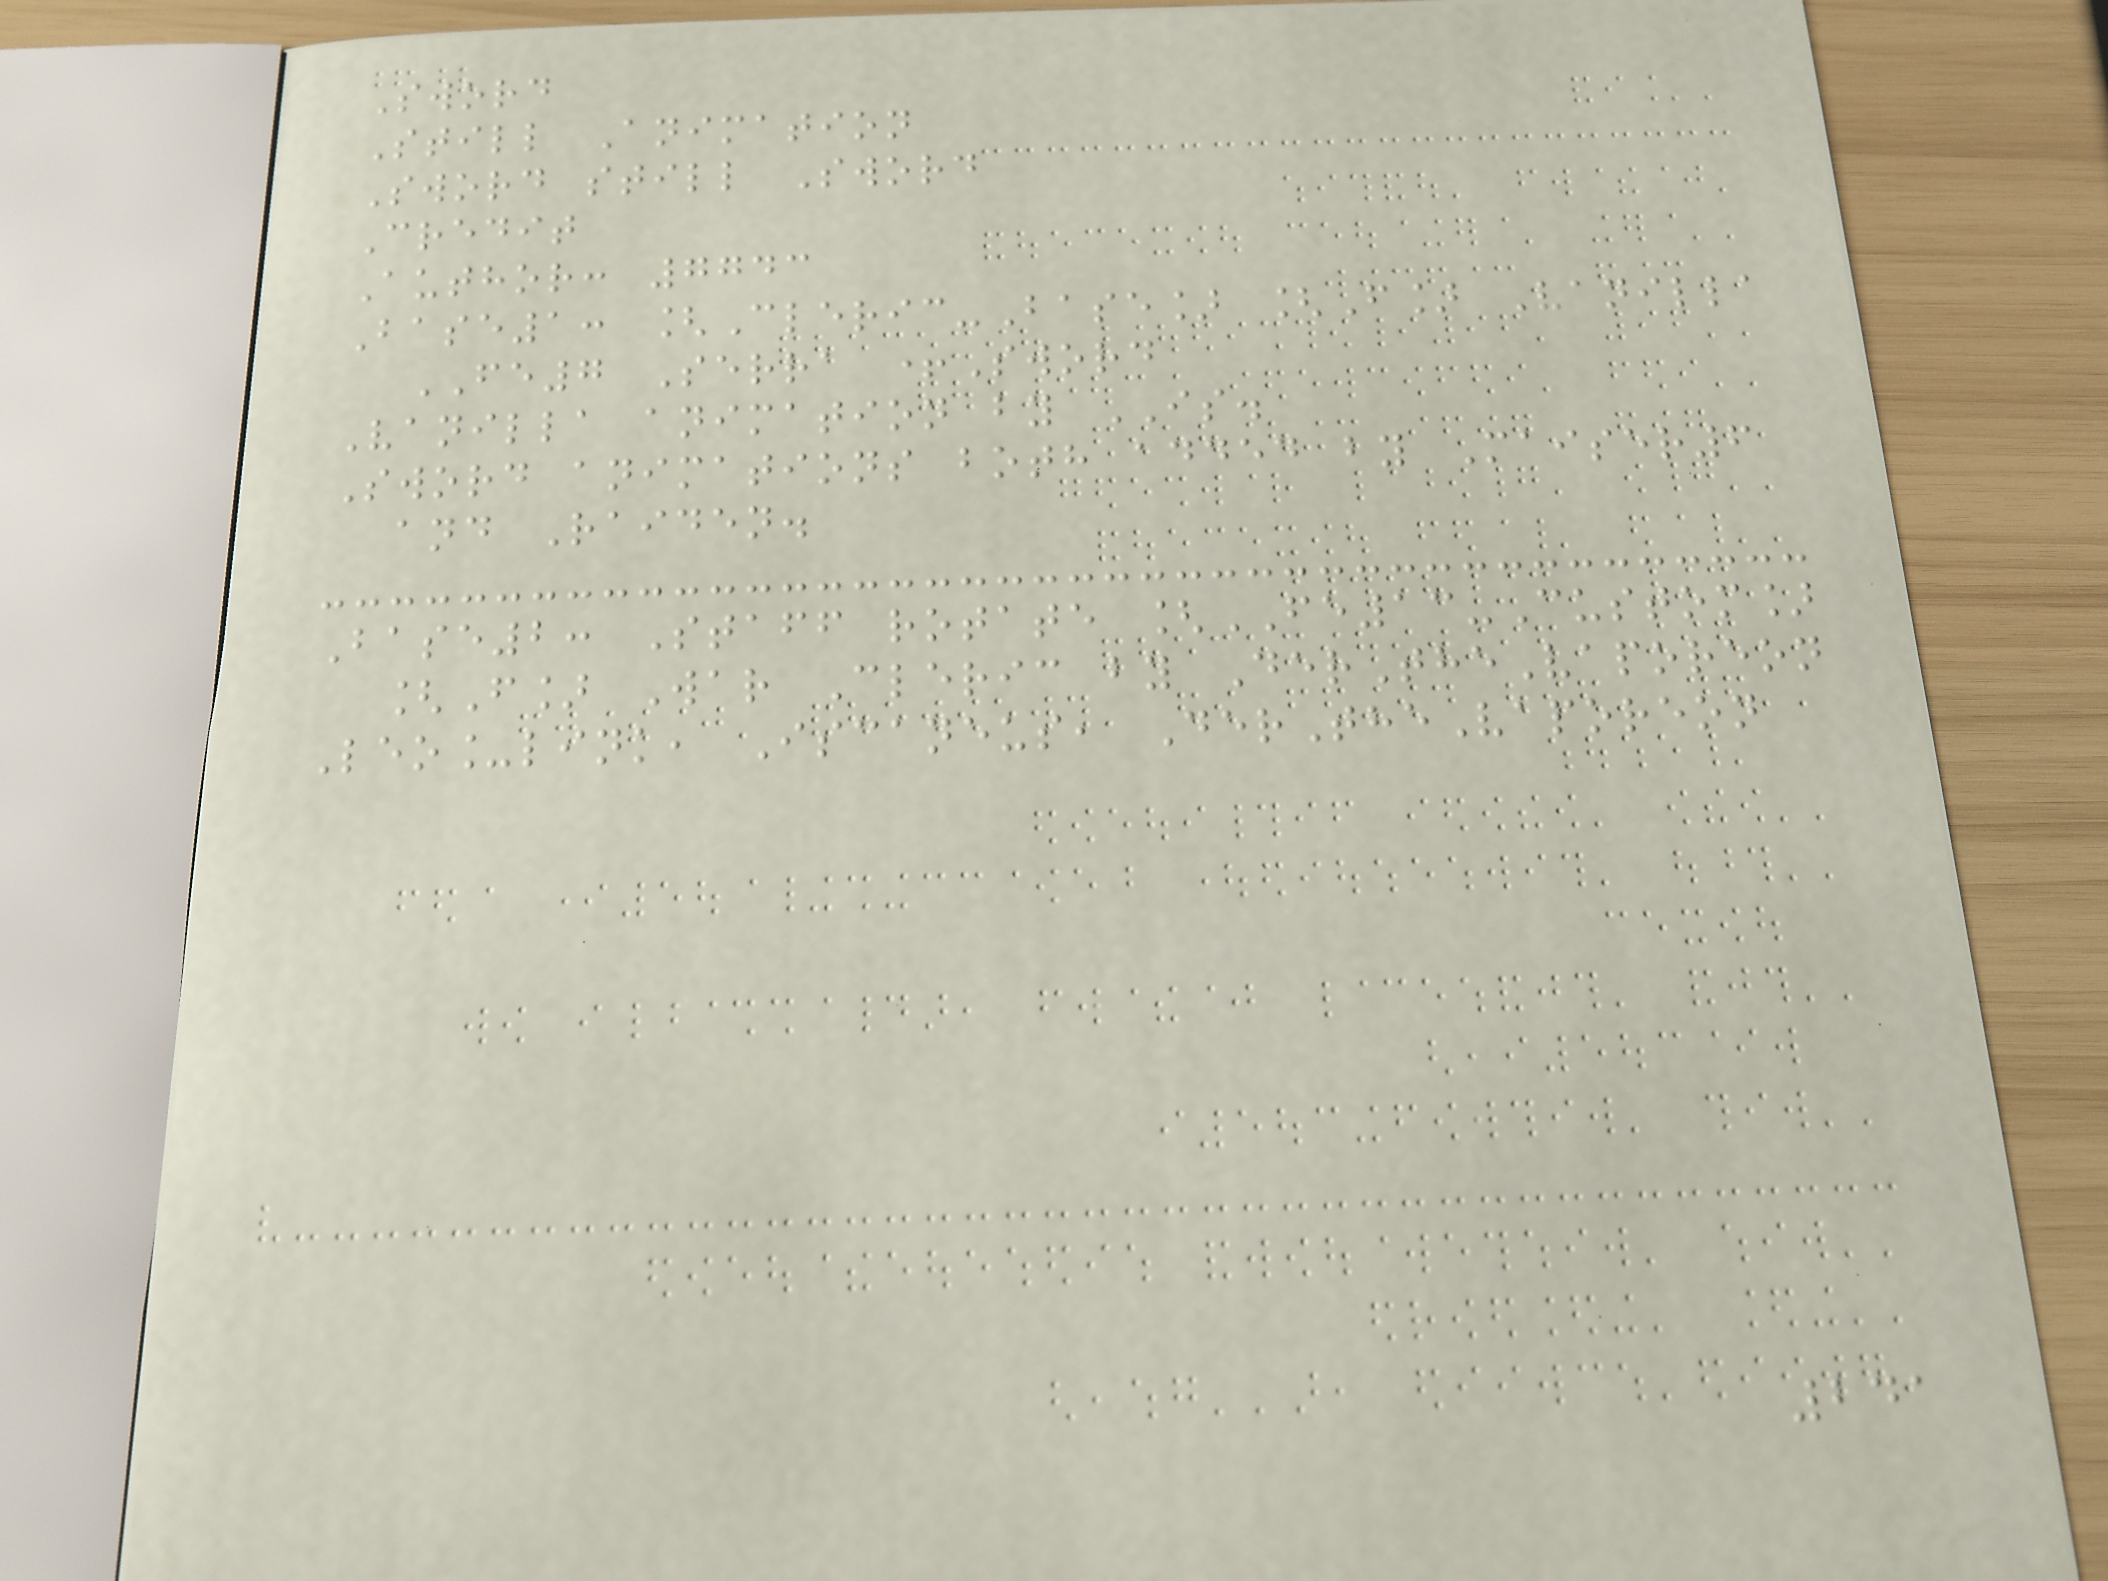Sword
Still Animation
Sword still Sword
Credit
Author: 7743
Base1: [Cleric-Base] [F] Vanilla
FE7 Serra +Sword
Vanilla animation by IS.
Sword animations both added by Maiser6
and Raiden.
Base2: Staff rotate [FE13-Custom]
[F] War Cleric by DerTheVaporeon
Leo_link, Iscaneus, DerTheVaporeon
241
